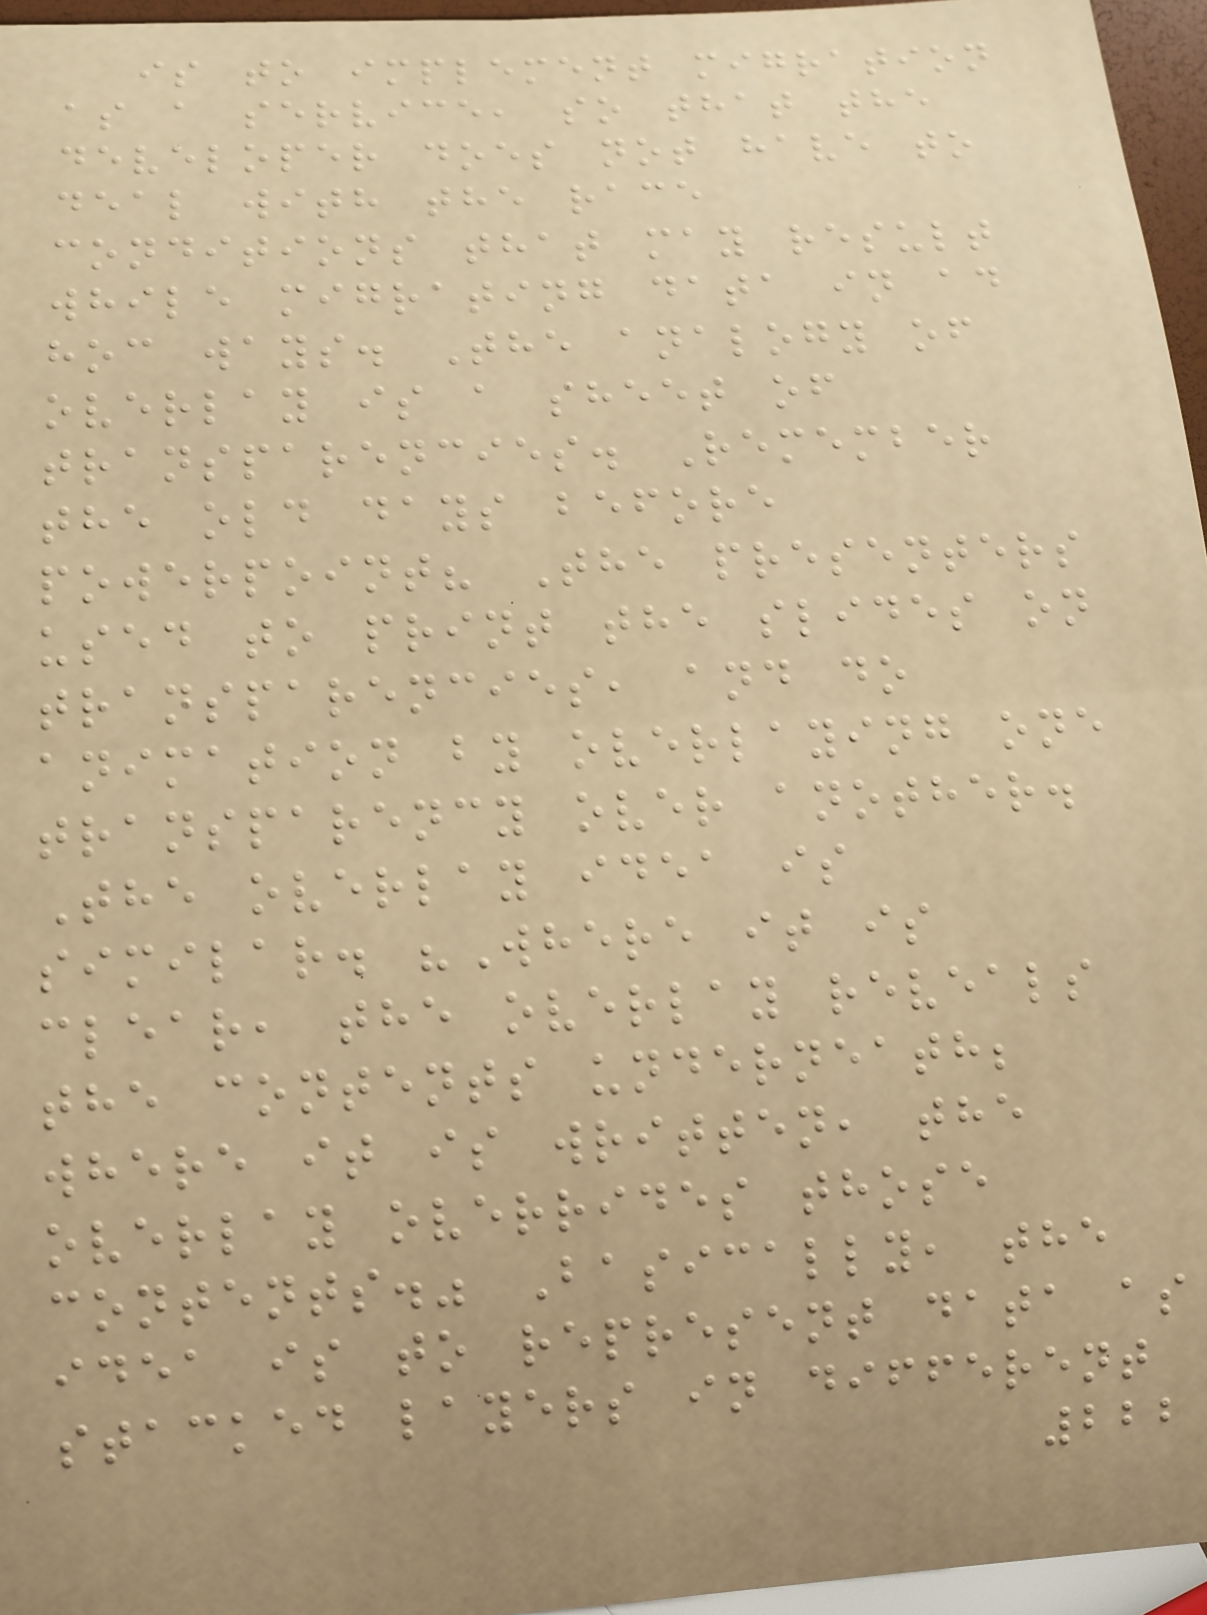is to implement migration
as a service, so that the
developer does not have to
deal with the race
conditions that may result
while migrating data in ad
hoc ways. The analogy of
overlay is a sheet of
transparencies. Remember
the old days before
powerpoint? The presenters
used to print the slides on
transparencies, and do
animation by overlaying one
transparency over another.
The overlay idea is
similar. "Where it is
clear, the overlay reveals
the contents underneath;
where it is written, the
overlay overrides those
contents." Basically, the
idea is to represent data as
stacked layers in different
222
